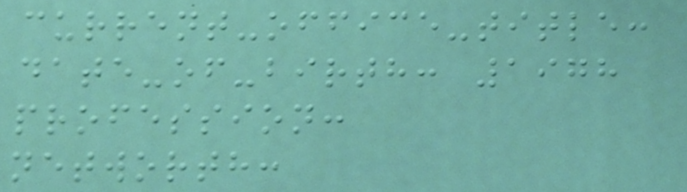current-office-title:
date-of-birth: 1978
profession:
networth:
